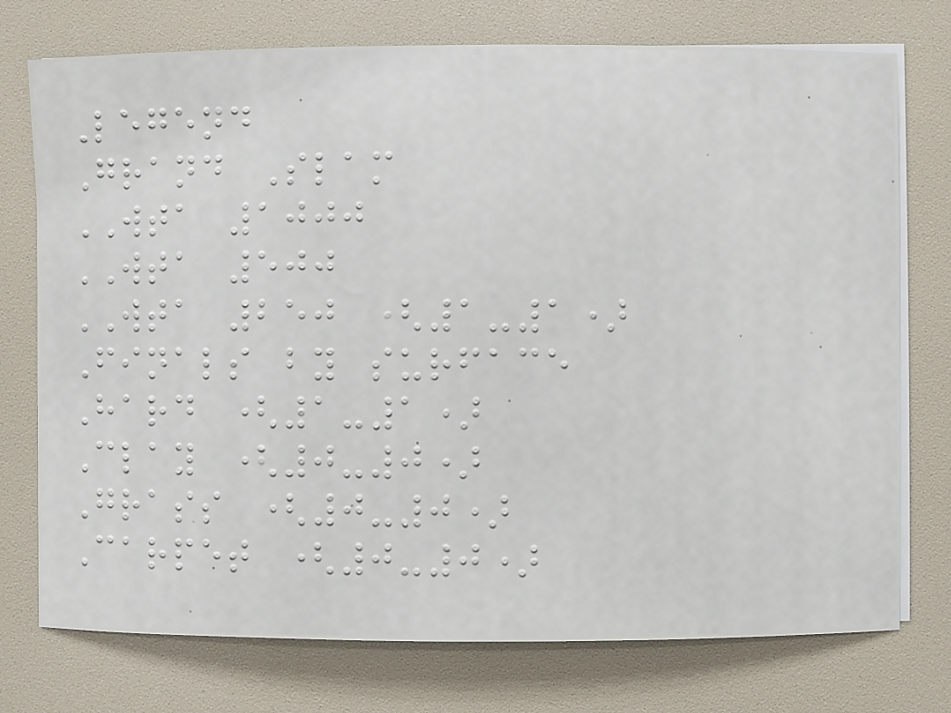Legend
Grand Slam
WTA 1000
WTA 500
WTA 250 (1-1)
Finals by surface
Hard (1-1)
Clay (0-0)
Grass (0-0)
Carpet (0-0)
